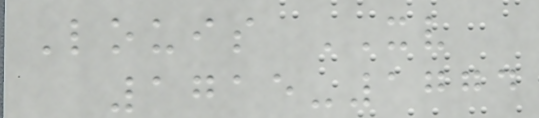Louis XV
1715-1774
